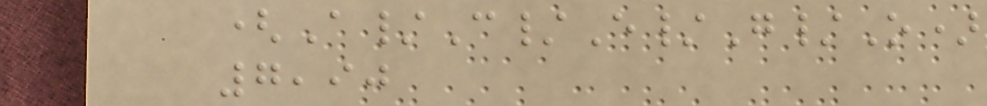(A/C/E/G/O)
7,90
